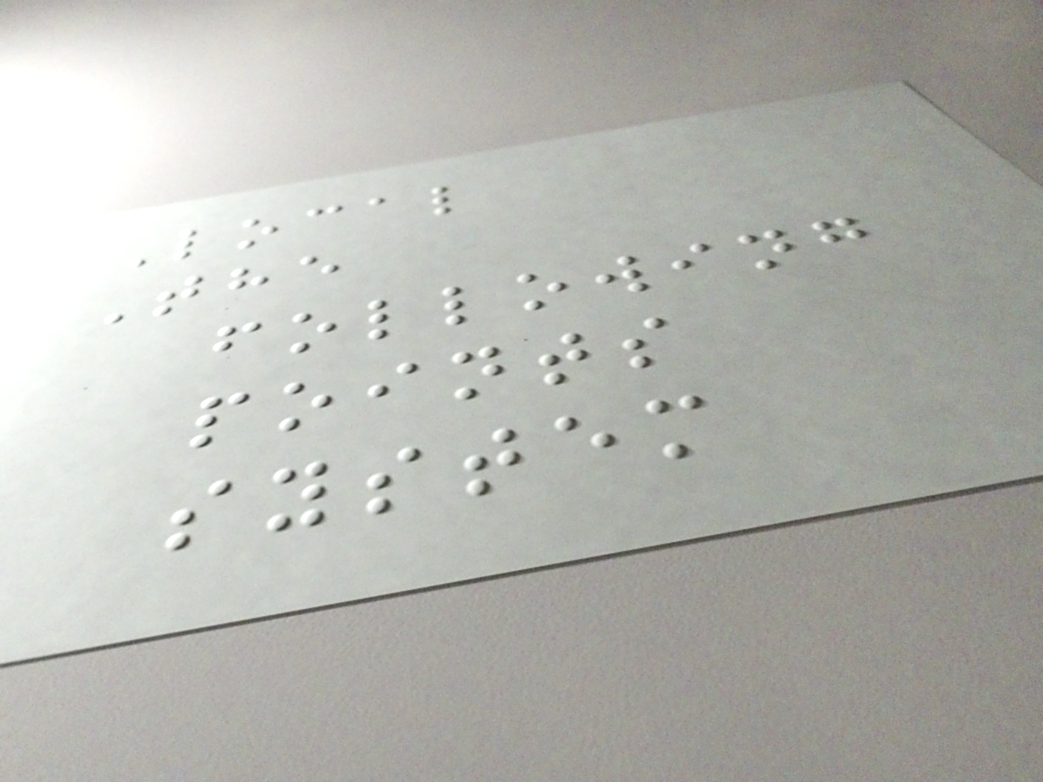Local
The
following
points
system
